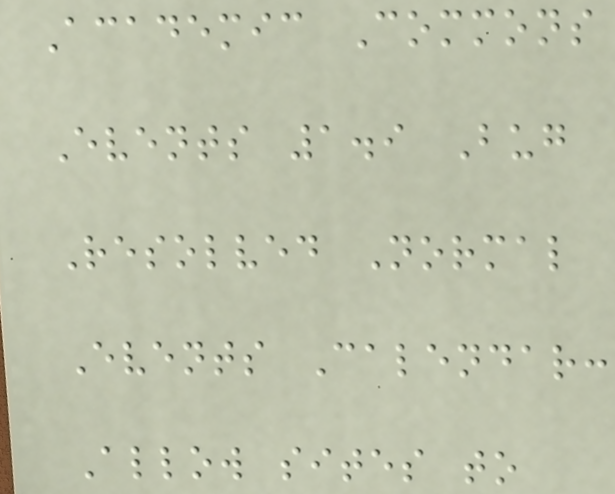Academic Commons
Events 1.9 Bug
Resolved Normal
Events Calendar:
Allow sites to
